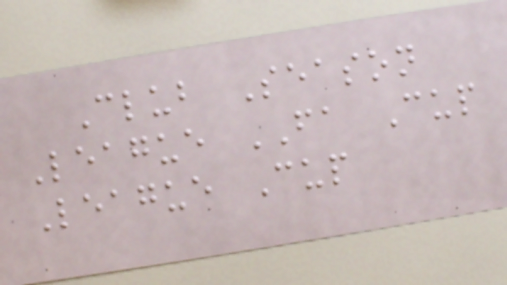Club Season
League FA Cup
League Cup
